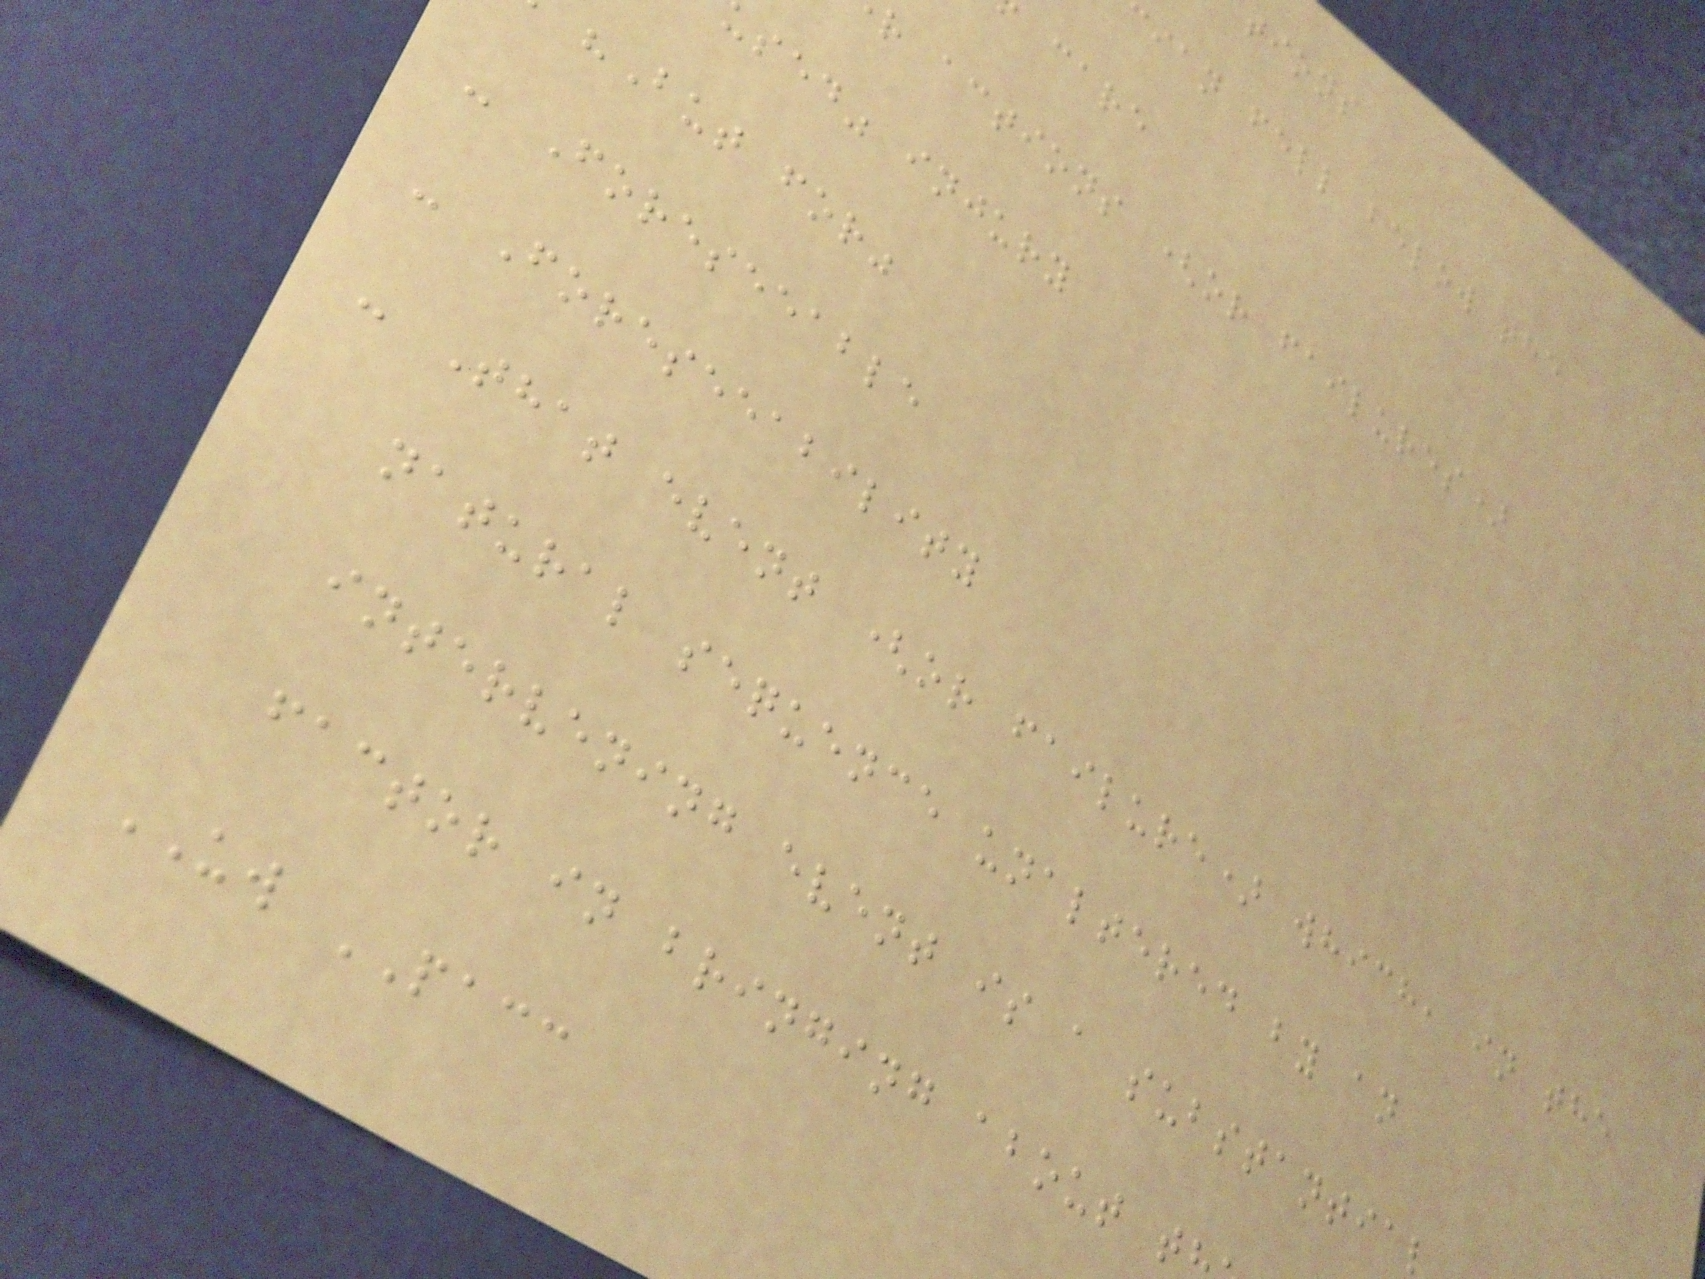cian fell below the
care
r actions (or failures)
sed" injury
"But for"
- Foreseeable
- Foreseeability
- That event (or failure) which, in the
natural sequence unaltered by an
intervening event is a substantia
factor in bringing about t
UW PACC
